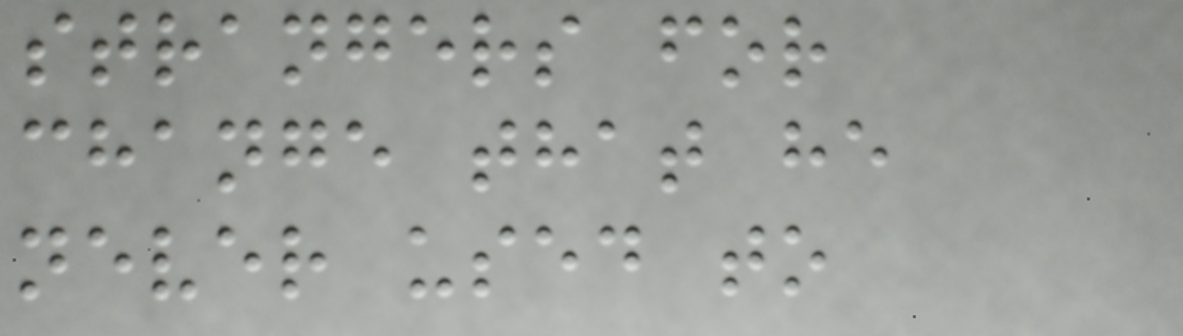strangers for
change that he
never used to
